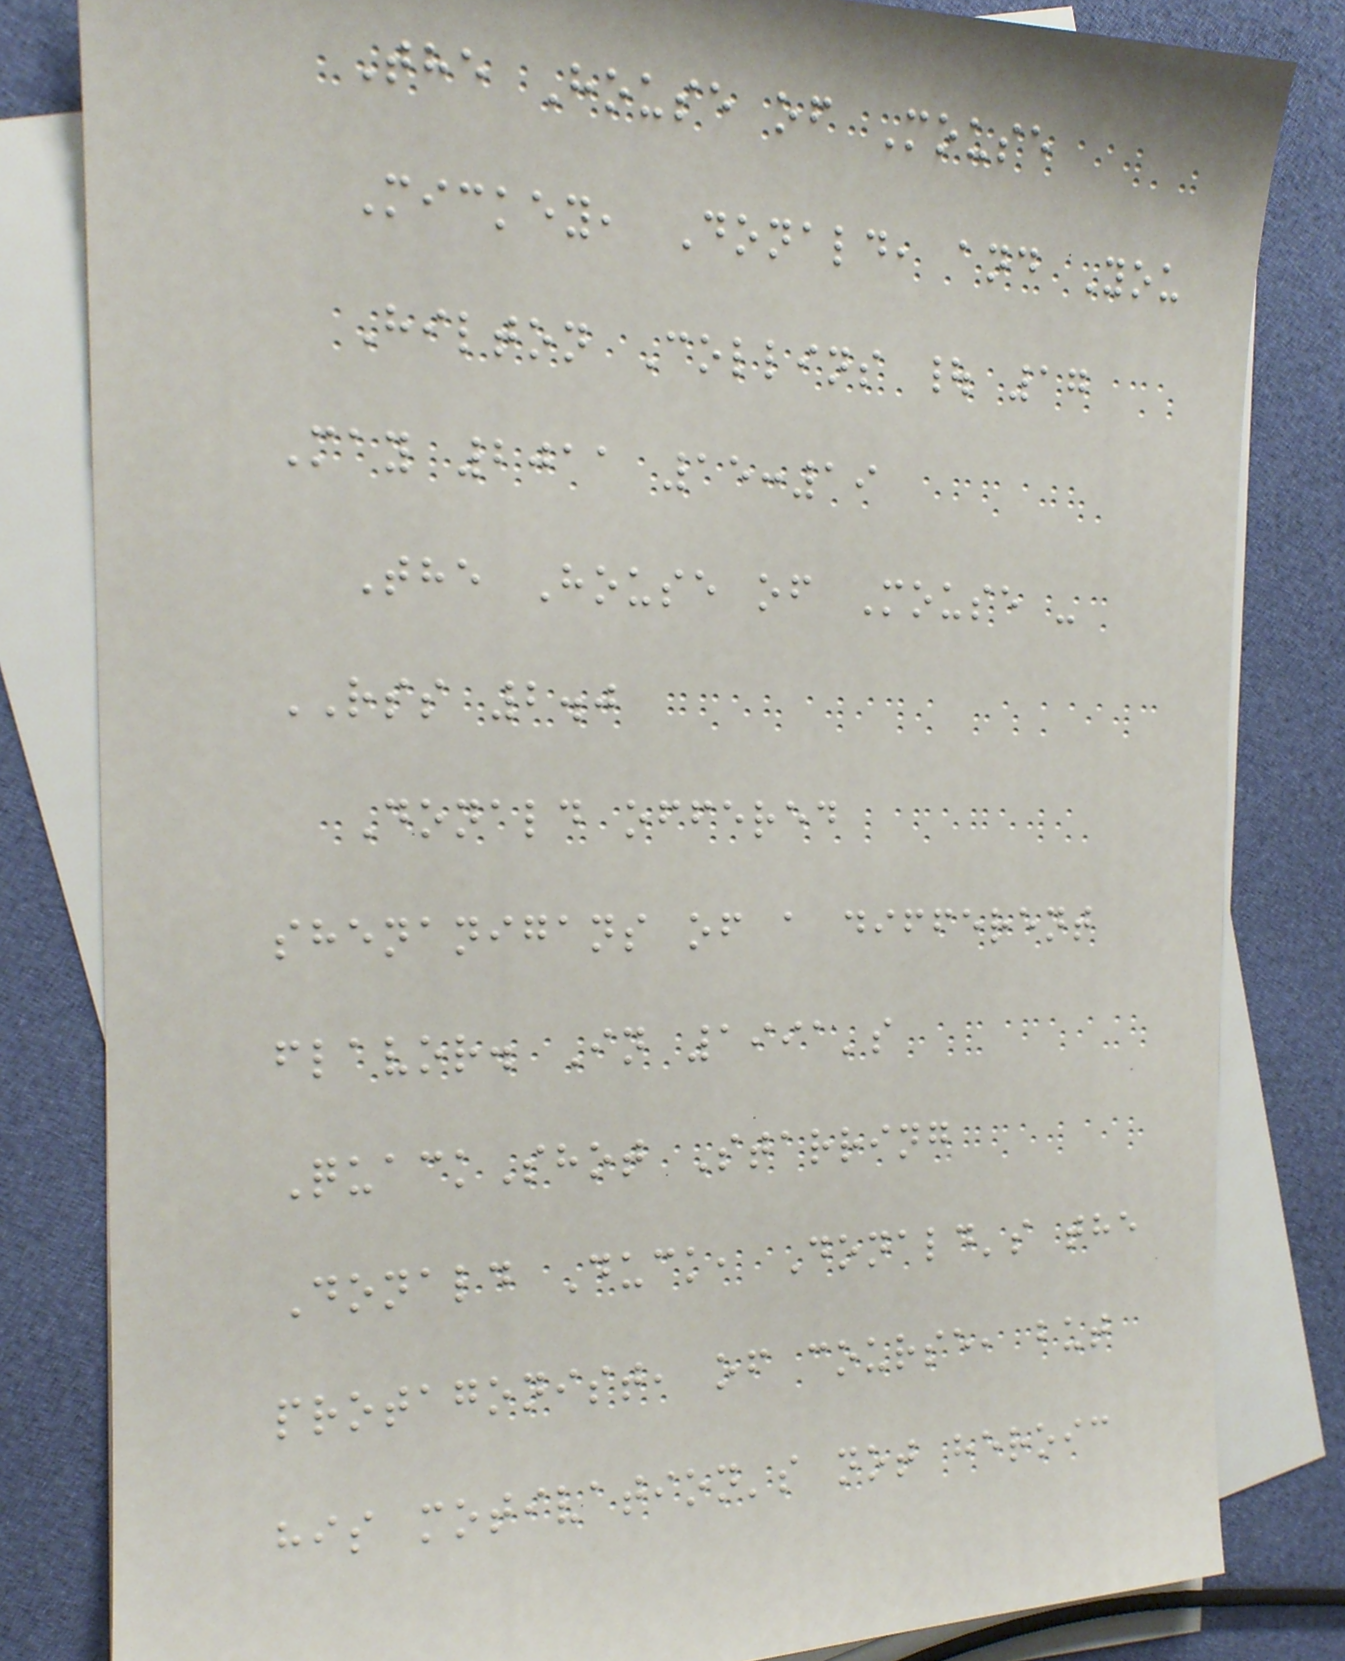The House of Mouse
Mickey, Donald, and You
Hilton Collins | 17
May 2011 15:19
The House of Mouse -
RSS 2.0
Donald offered
shenanigans of a different
flavor. In 1991's
QuackShot Starring
Donald Duck, Donald's the
protagonist, of course, but
his motivation's not heroic
